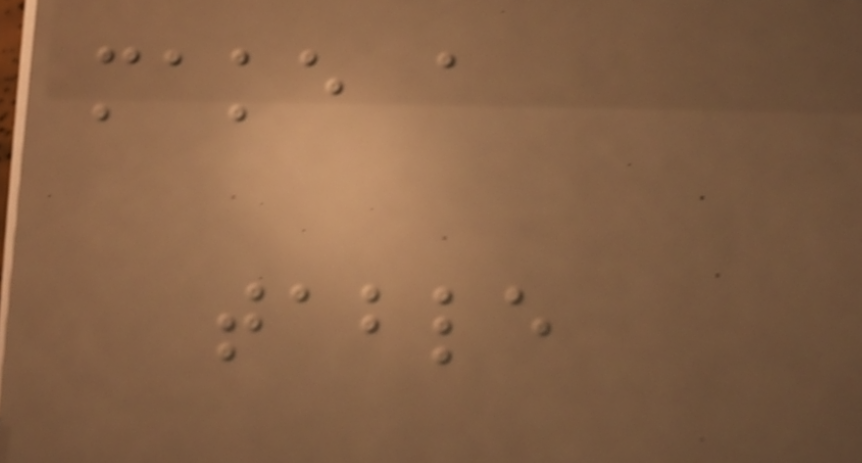make a
table
